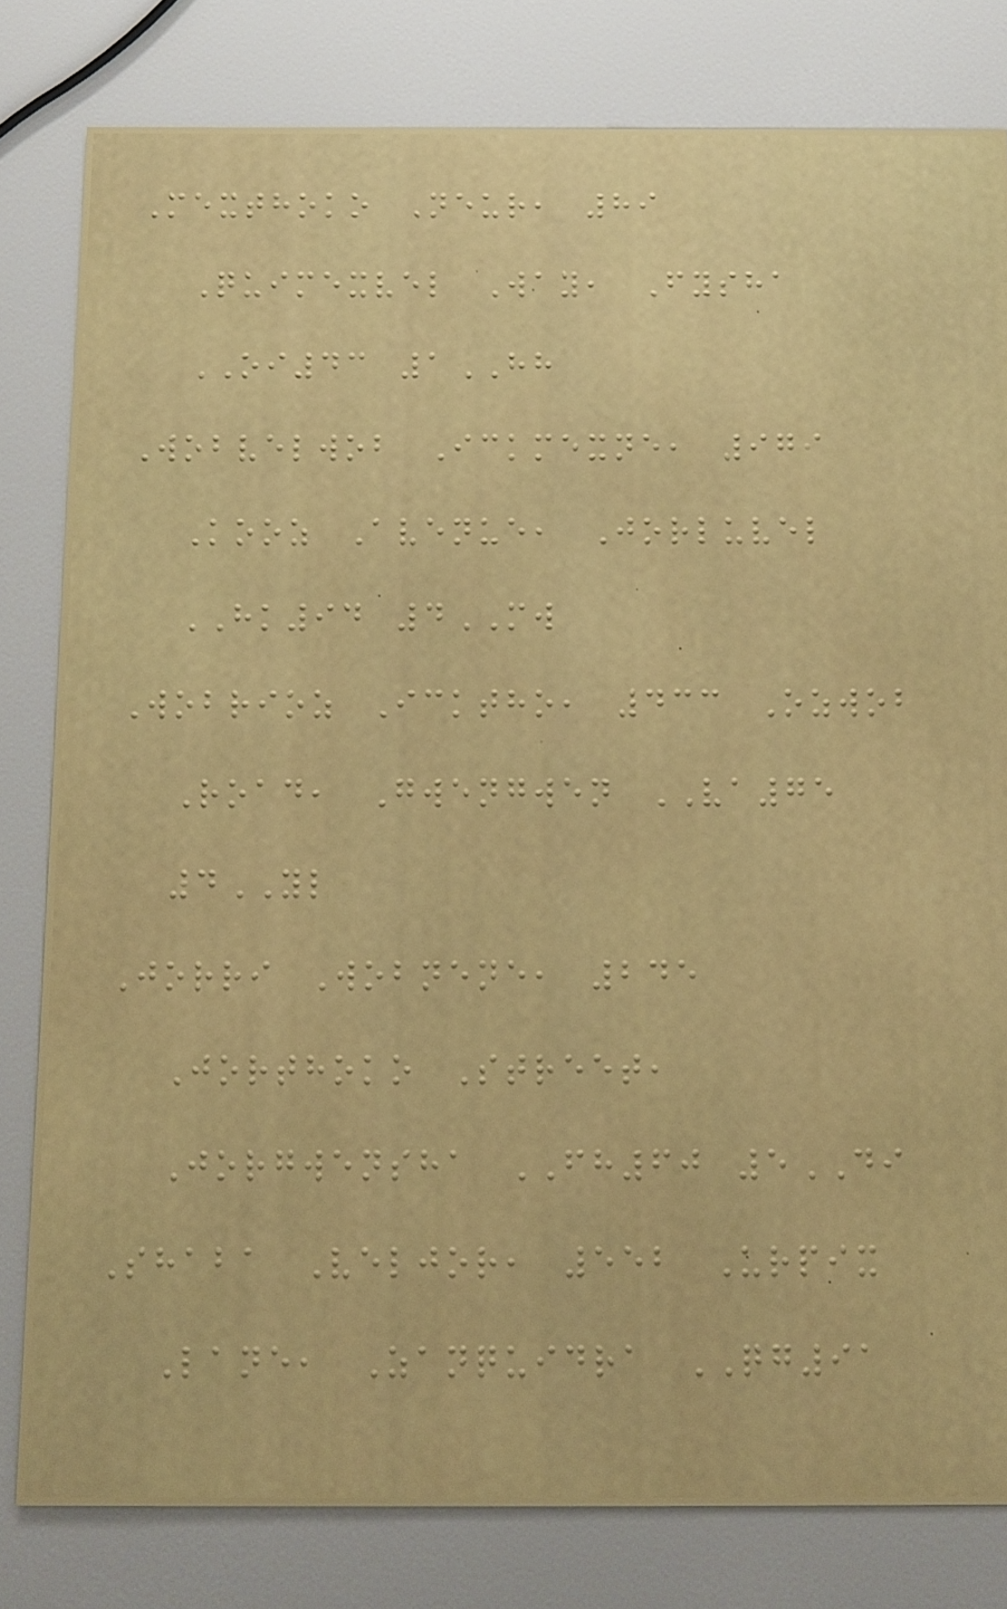Mexthoko Neur, 89
Quimexvel Way, Fysha
OI43 1HH
Wobvelwob Ickmexne, 979
Kooz Avenue, Jorluvel
HK94 4MW
Wobrioz Icktho, 433 Ozwob
Road, Gwengwen VA75
4YL
Jorri Wobnene, 245
Jorthoko Street,
Jorgwensha FH60 5DI
Shaba Veljor, 552 Urpix
Lane, Zanquidra QG91
